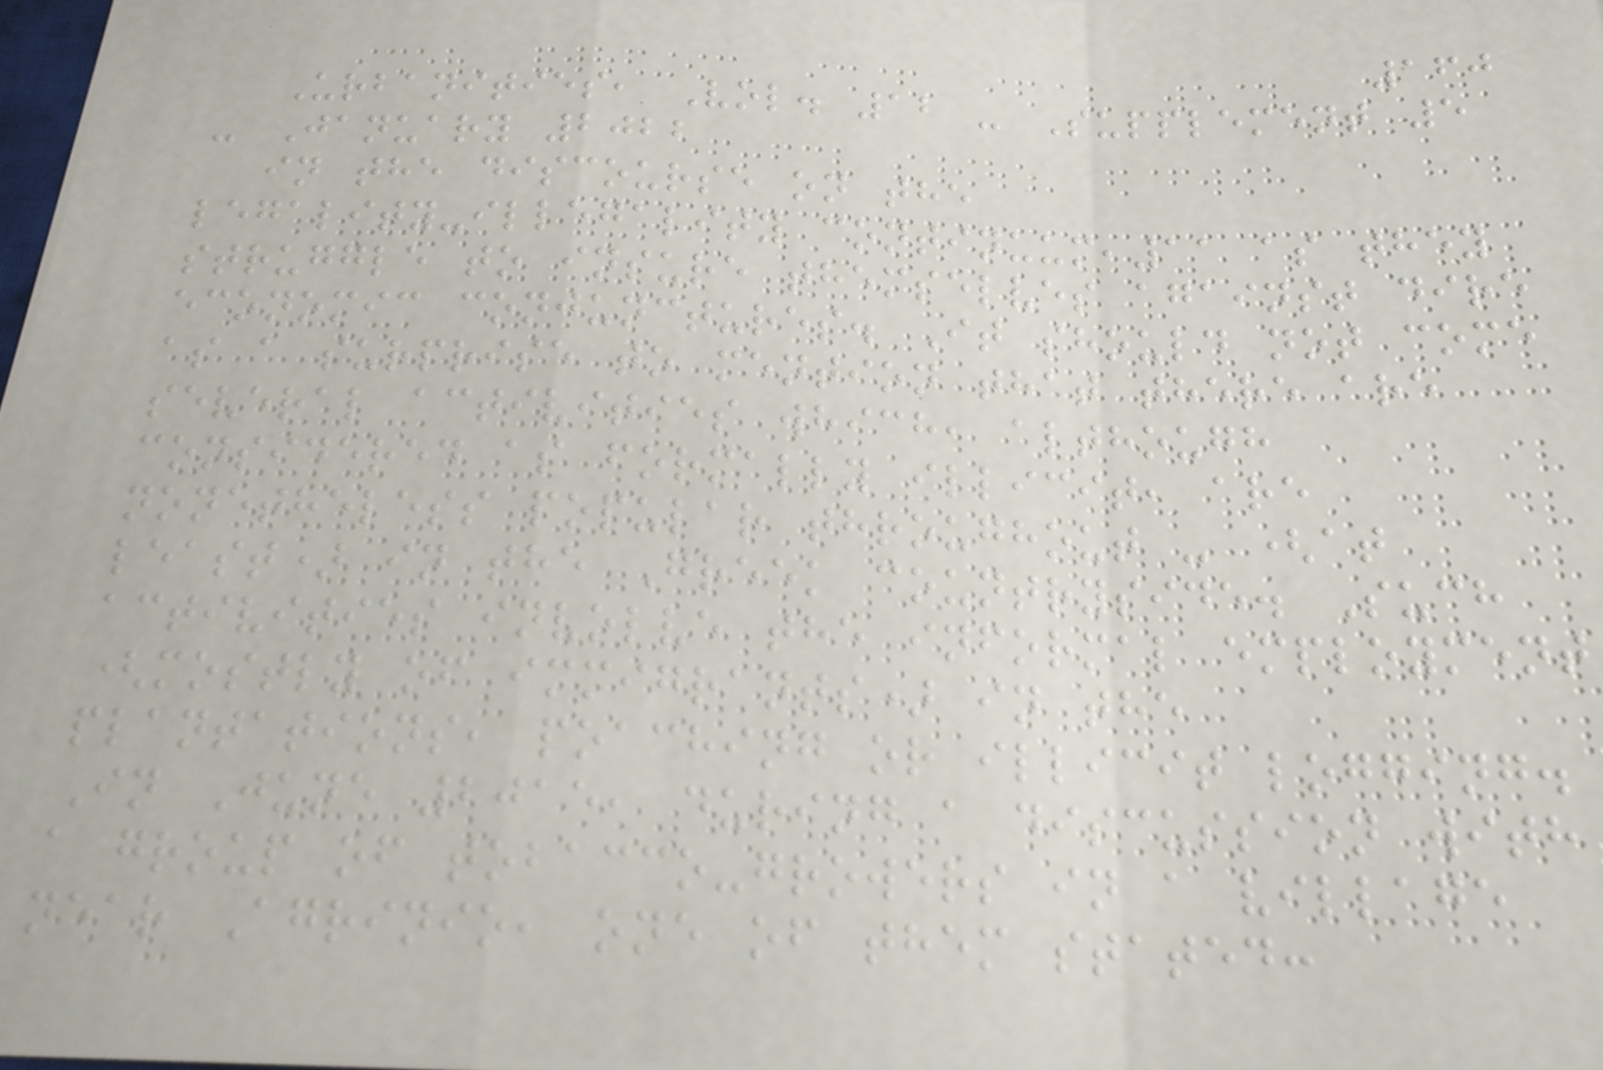160
Urbanities, Vol. 12 - Supplement 5
- January 2022
in the discourse on the
legality-illegality continuum,11 as they
struggle to insure themselves against dire
economic conjunctures. It should not come
as a surprise to mention that there are
several activities which, although
considered as formally illicit, are
nonetheless popular throughout - (at
least) in the Greek countryside. Such
activities involve the informal employment
(mostly of immigrants) in the
plantations, poaching or illicit logging.
In June 2015, during a discussion with
a group of tobacco-growers in a village
near Agrinio, one of them stated:
